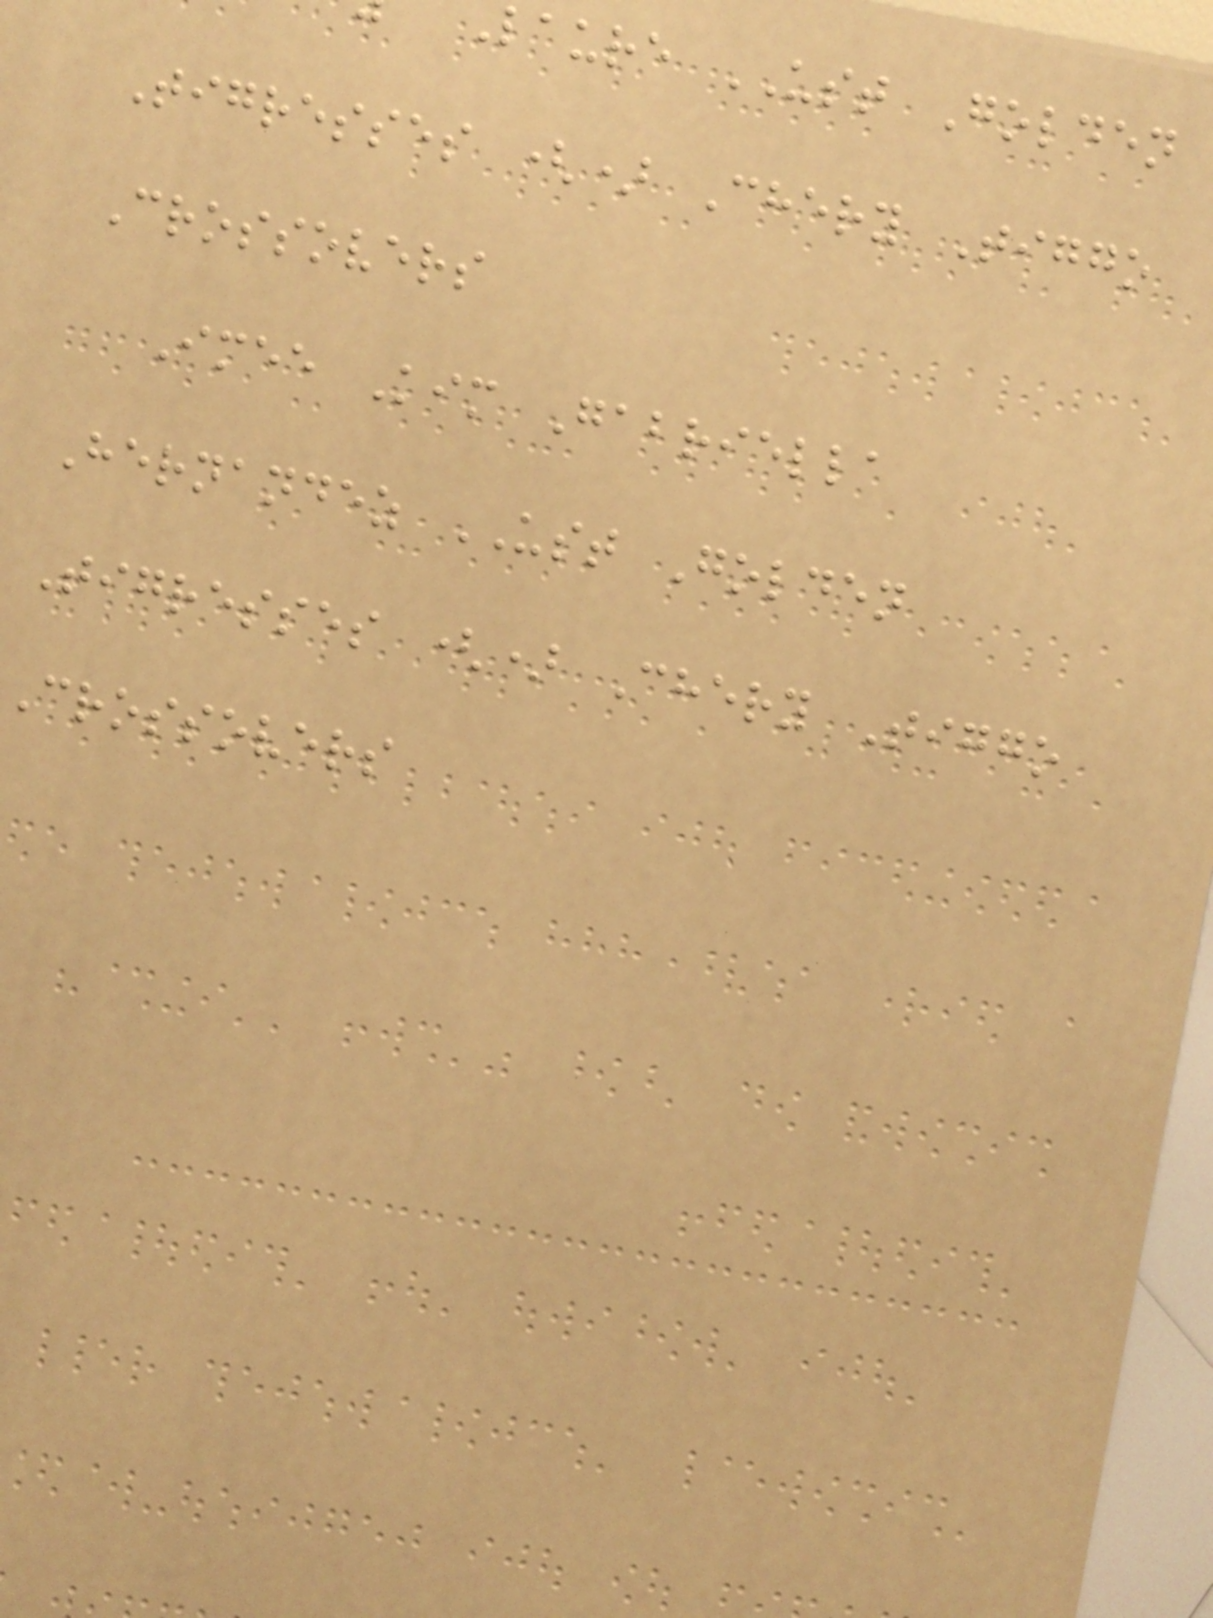laure UST Golden
Tigresses () Chery Tiggo
Crossovers
Imee Kim Gabriella
Hernandez UST Golden
Tigresses () Chery Tiggo
Crossovers
